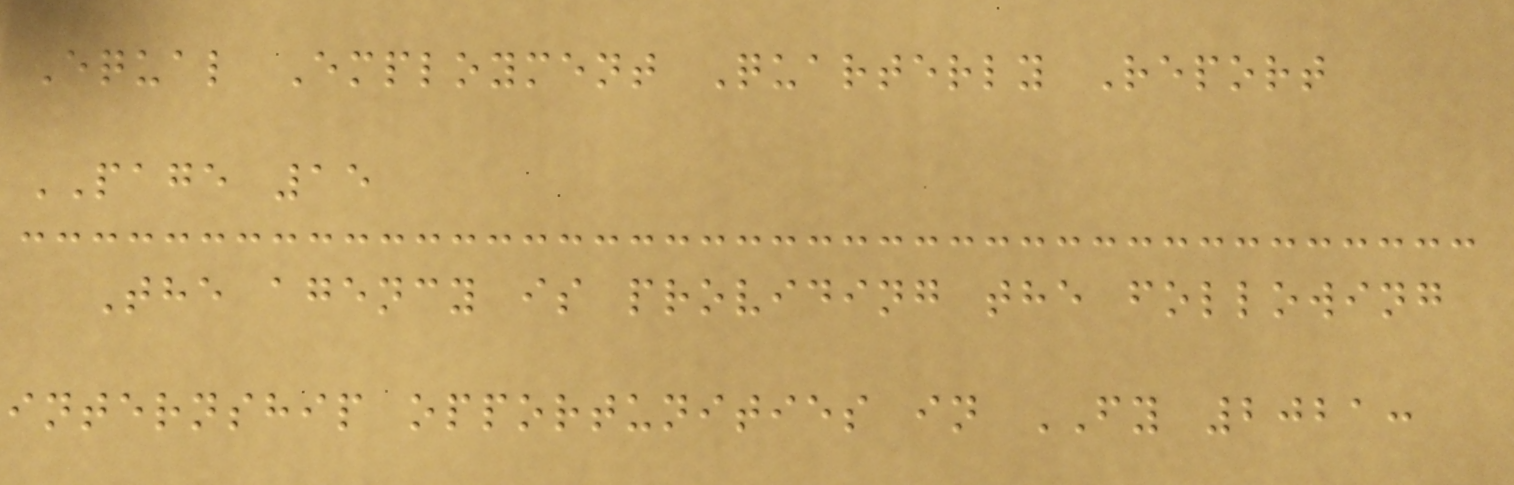Equal Employment Quarterly Report
PAGE 15
The agency is providing the following
internship opportunities in FY 2021:
